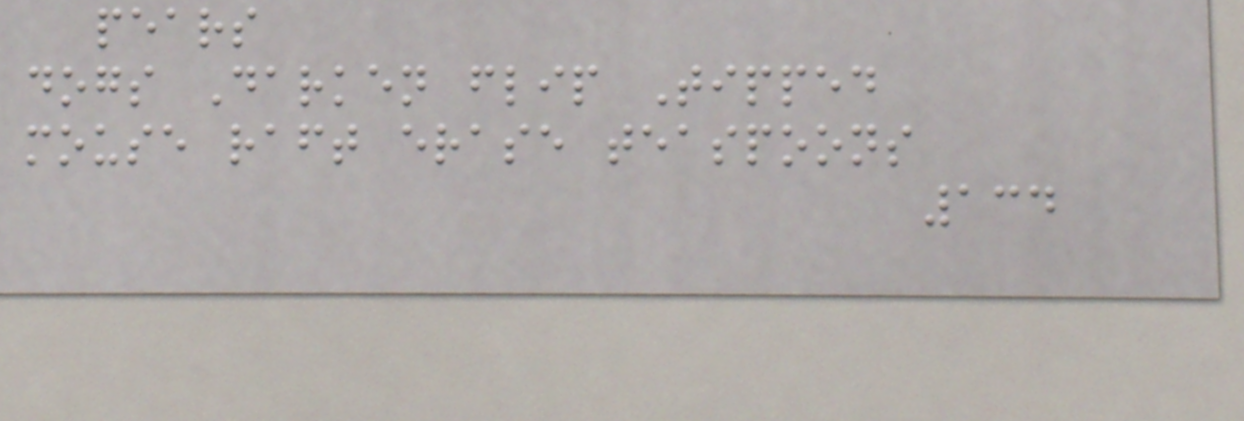pears
dogs Darken flip Tipped
mouse raft erase teaspoons
134
